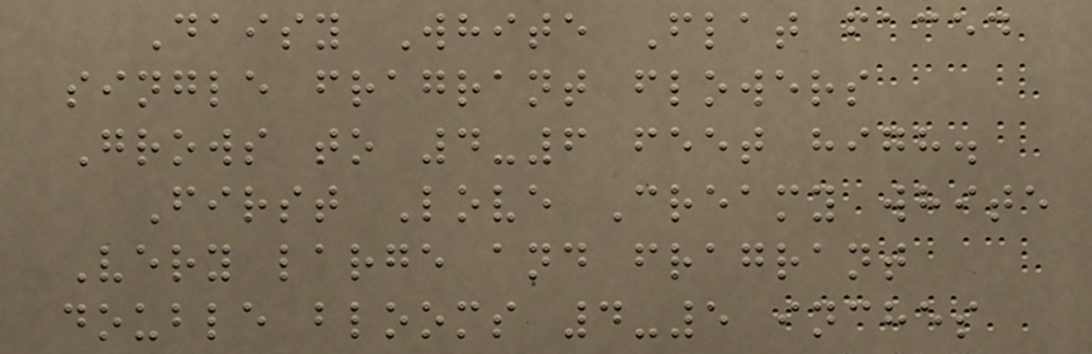Daisy White Flat faced
single fragrant flowers
Grows to 4-6 feet high.
First Love Creamy white
Very large and fragrant
double blooms 4-5 inches
